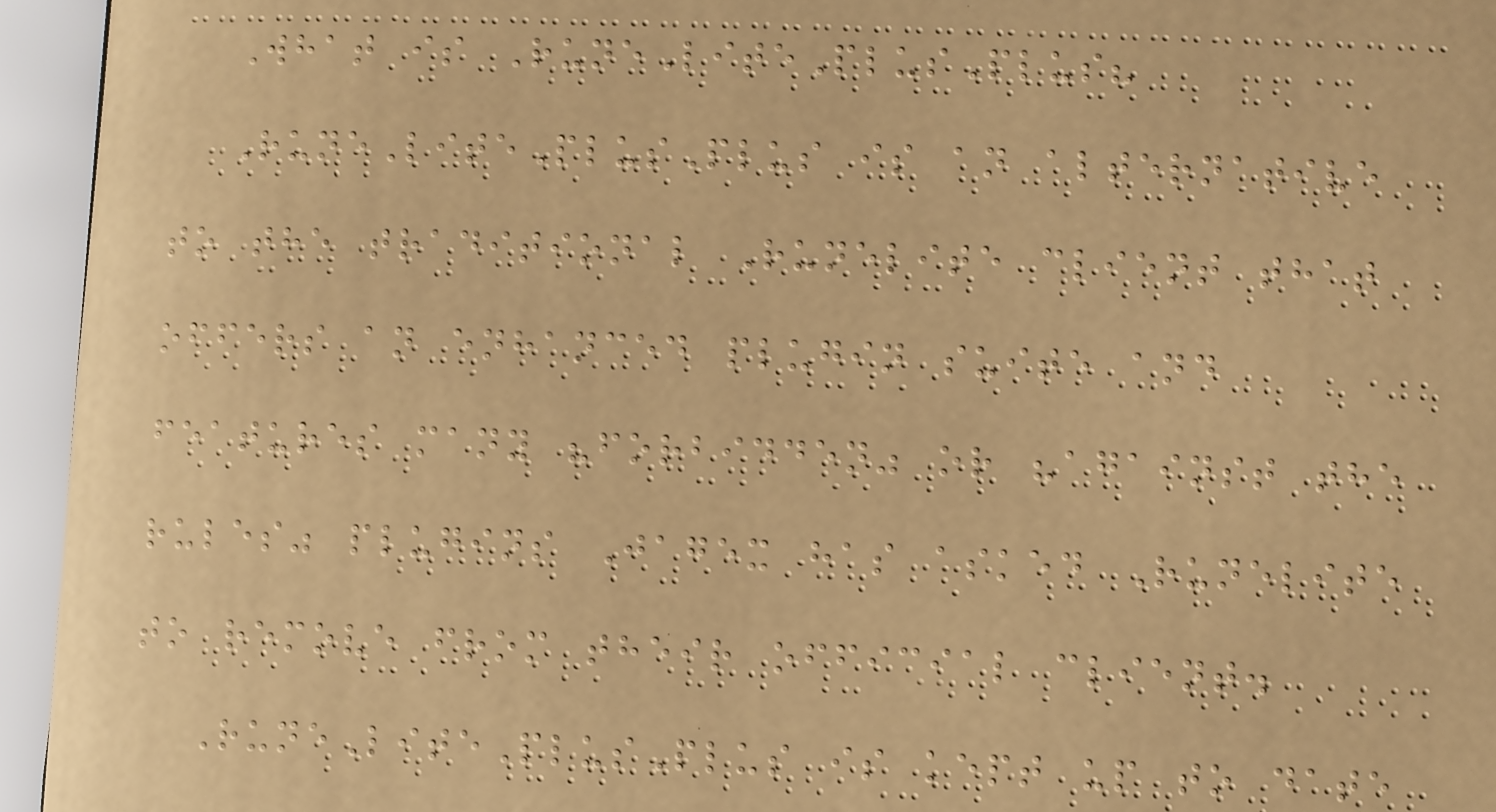What is RuneLitePlusPlus?
RuneLitePlusPlus is an alternative
to the traditional Runelite client that
offers an enhanced plugin suite and
features many "forbidden" or "against the
rules" plugins Jagex has asked Runelite
to remove from their official client.
RuneLitePlusPlus is kept up to date
